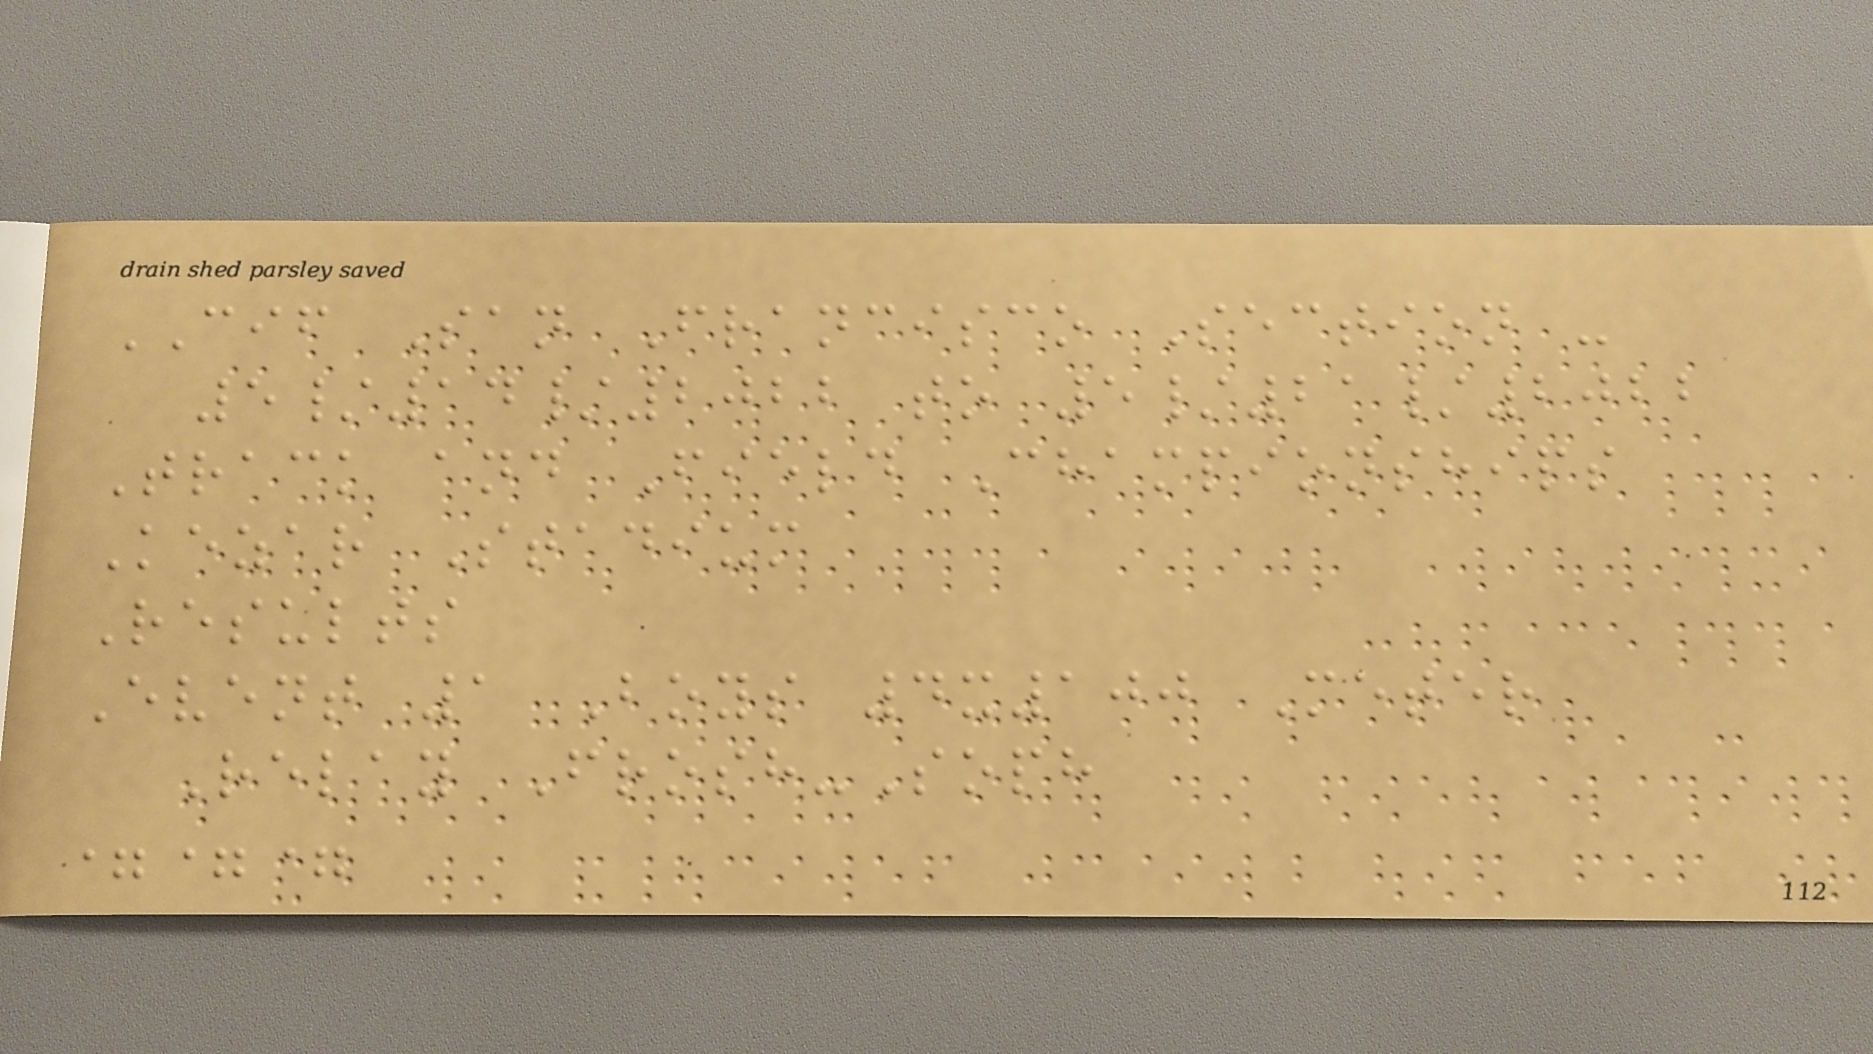CIF San Francisco Section -
5/14/2022 to 5/21/2022
Track and Field Championships
Kezar Stadium
Results
Event 1 Boys 4x100 Meter
Relay Frosh-Soph
===
